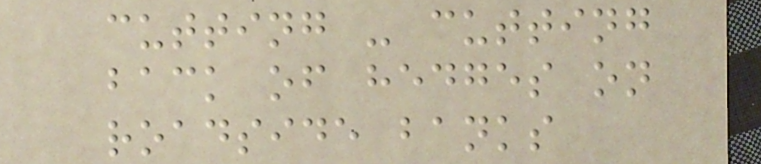cutting - cutting
back of hedges on
roadside banks
